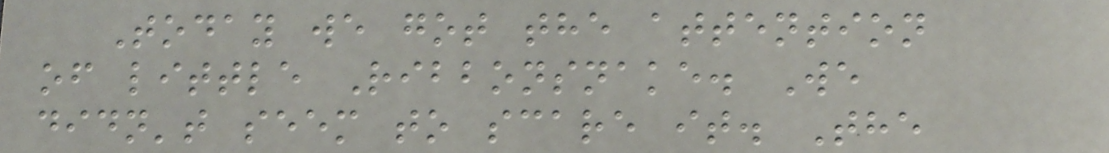Today we got the attention
of little Ribbonsnake. We
didn't seem to scare it. The
